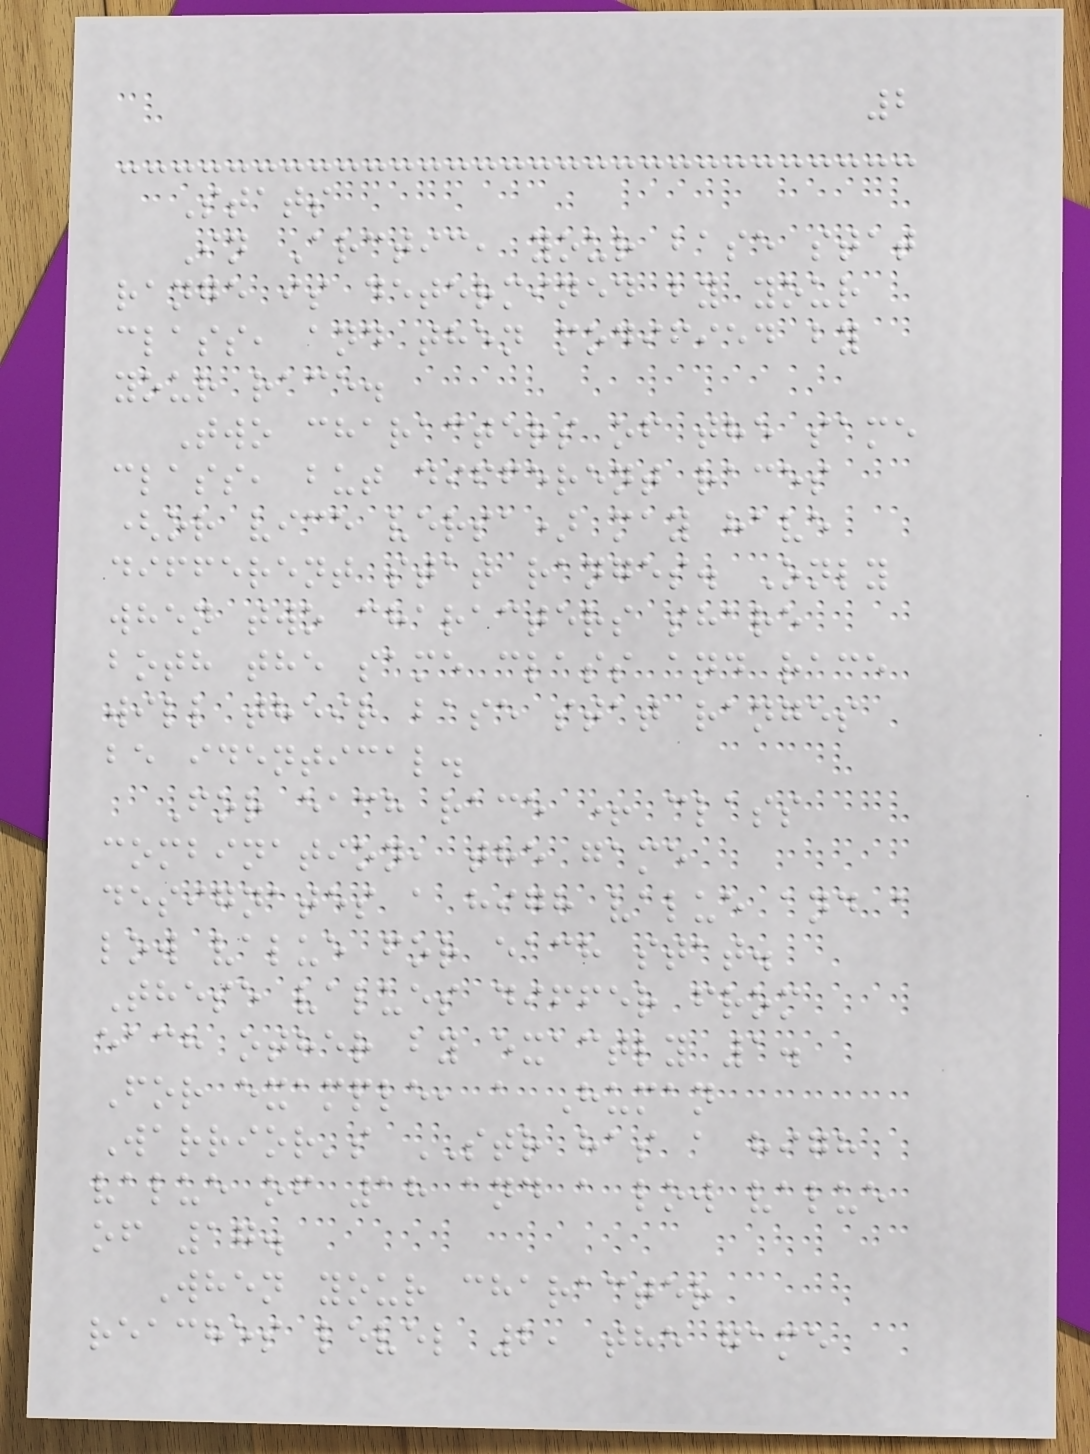2
Stats
In Arctic, your base stat
range is determined by your
class, and then modified by
your race.
Two characters of the same
class, but different races
(or vice versa) may have
different stat ranges. Only
when two characters share
both the same class and race
will their base stat ranges
be identical.
For each race + class
combination, the game
designates a high value and a
low value for each stat.
These values differ from
each other by exactly 1.
For example, a Human
Warrior's STR has a high
value of 18 and a low value
of 17.
When your character
reaches level 2, the game
